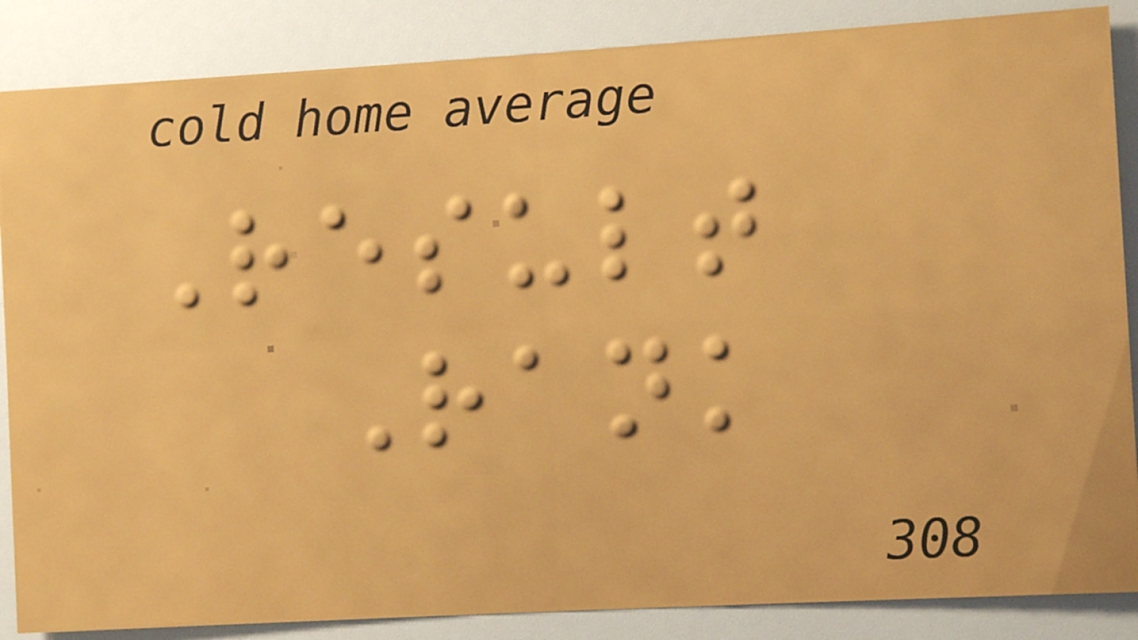Result
Rank
